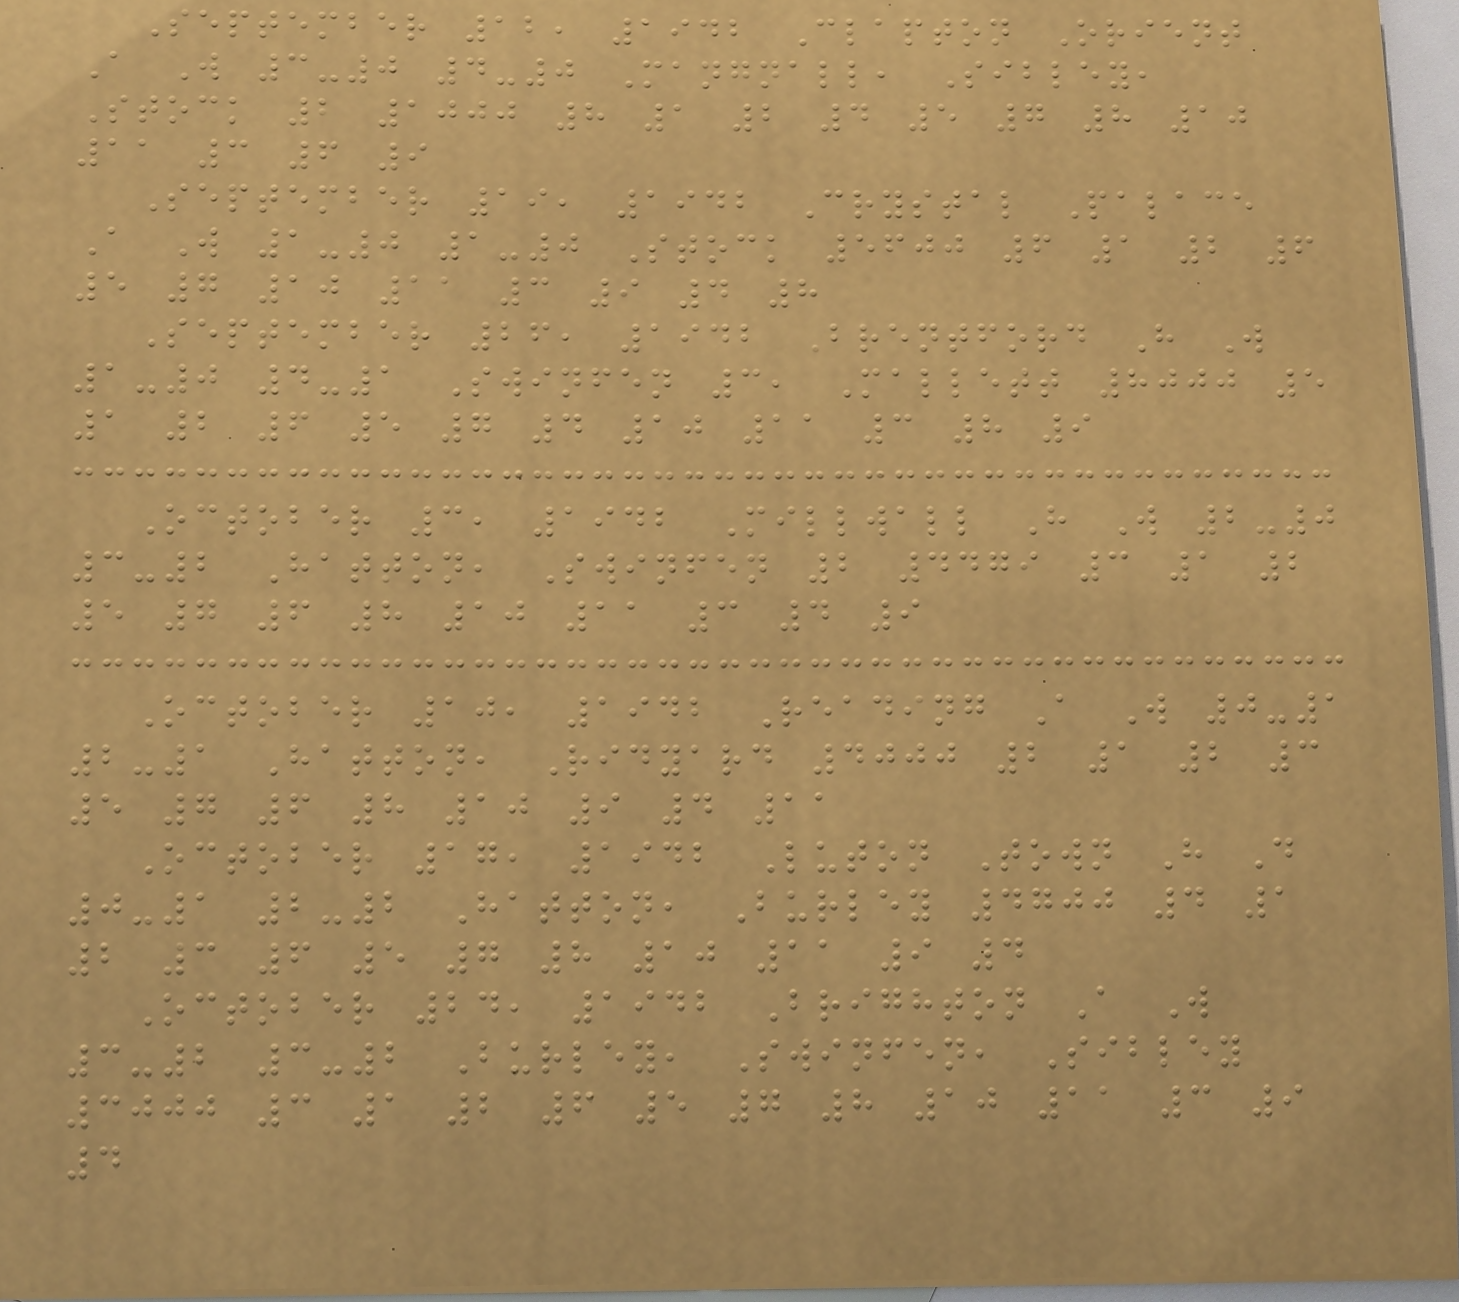September 12, 1942 Clapton Orient
A W 3-0 4-0 Mangnall, Sibley,
Stock 2 1000 8 1 2 4 5 7 8 10
11 3 6 9
September 19, 1942 Crystal Palace
A W 1-0 1-0 Stock 5600 6 1 2 6
5 7 10 11 3 9 4 8
September 26, 1942 Brentford H W
1-0 4-1 Swinfen 3, Mallett 8000 5
1 2 6 5 7 4 10 11 3 8 9
October 3, 1942 Millwall H W 2-0
3-2 Hatton, Swinfen 2 4479 3 1 2
5 7 6 8 10 11 3 4 9
October 10, 1942 Reading A W 0-1
2-1 Hatton, Ridyard 4000 2 1 2 3
5 7 6 8 10 9 4 11
October 17, 1942 Luton Town H D
0-1 2-2 Hatton, Burley 4700 4 1
2 3 6 5 7 8 10 11 9 4
October 24, 1942 Brighton A W
3-2 3-2 Burley, Swinfen, Sibley
3000 3 1 2 6 5 7 8 10 11 3 9
4
